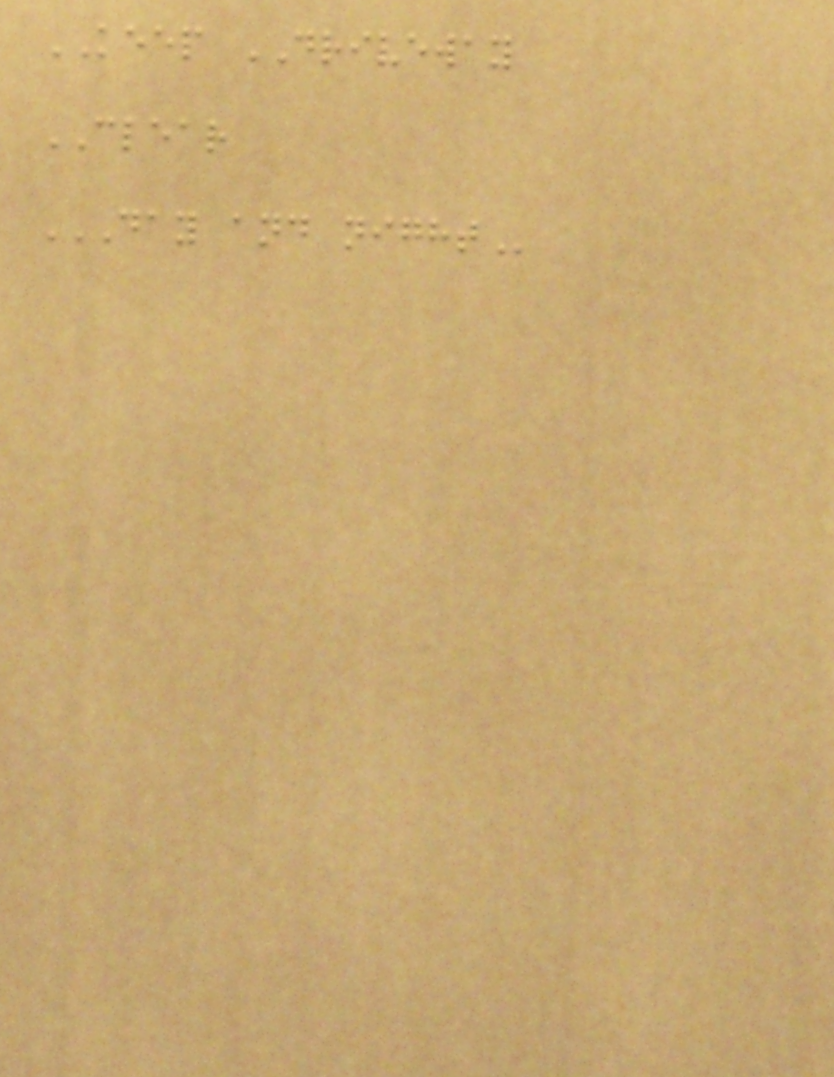KEEP DRIVEWAY
CLEAR
DAY AND NIGHT
